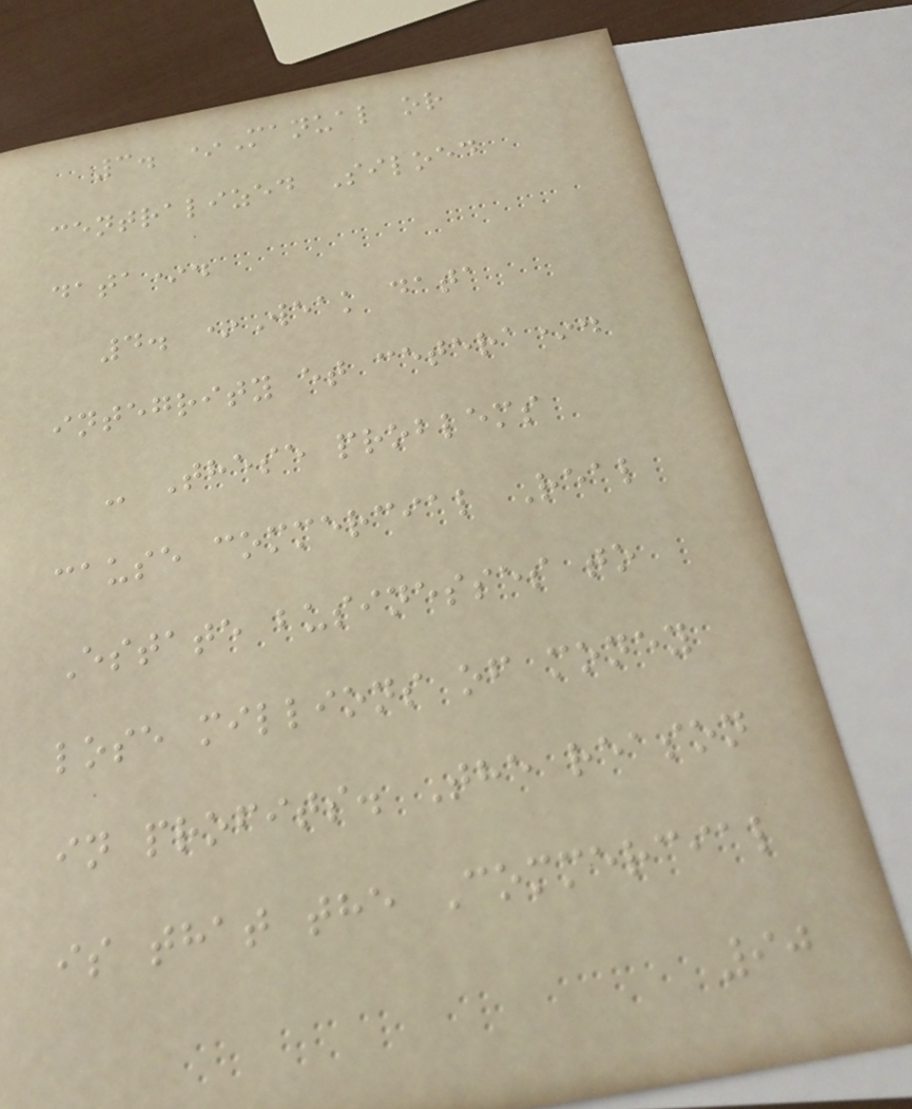3. *Manual or
centralized Siloed
data*.
4. *Weak data
integrity et cetera*.
- These problems
cause commercial Real
Estate businesses to
lose millions of money
in profits. The reason
is that the Commercial
90
